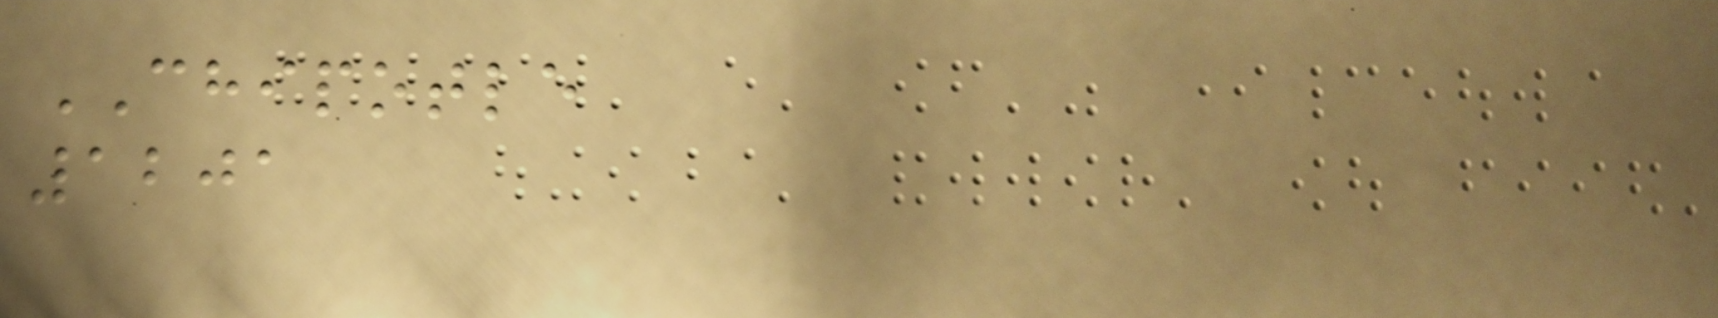CHIPOTLE
1201
